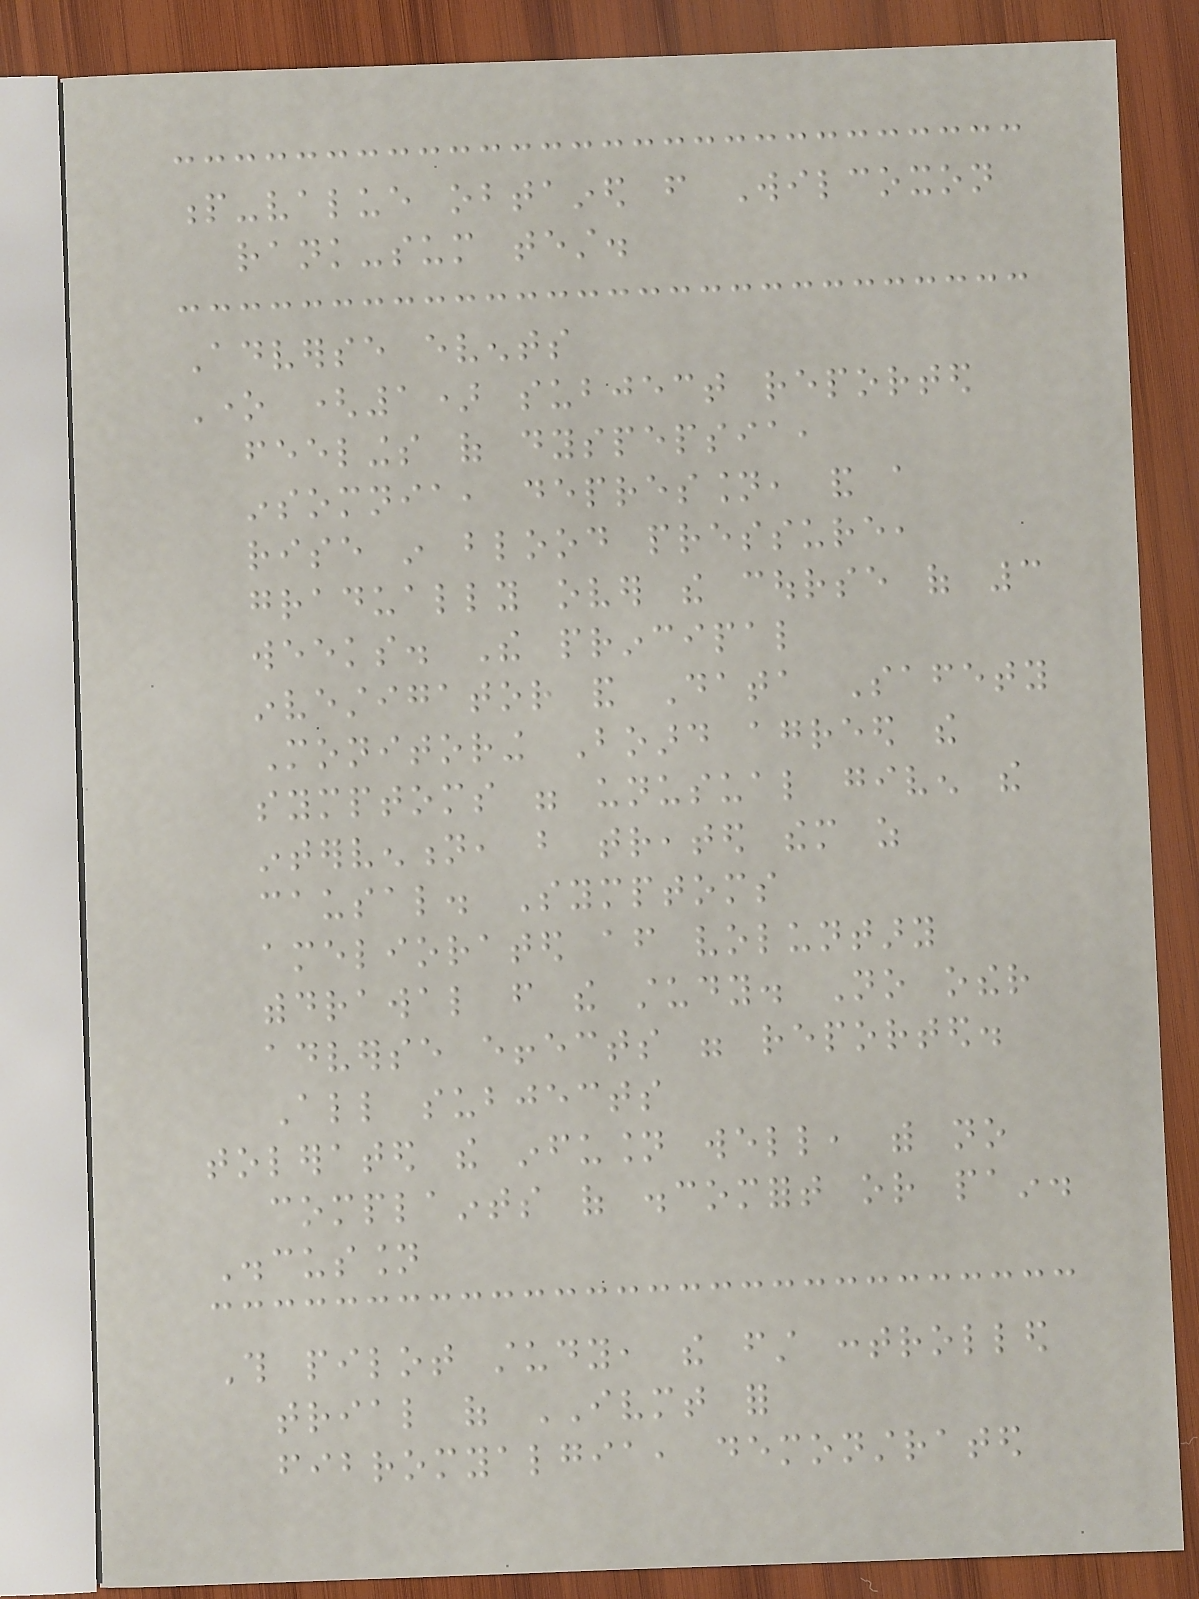p-value obtained from Wilcoxon
rank-sum test.
Adverse events
One (1) subject reported
feelings of dyspepsia,
insomnia, depression, and a
rise in blood pressure,
gradually over the course of 3
weeks. The principal
investigator and Data Safety
Monitoring Board agreed the
symptoms were unusual given the
intervention, but treated them as
causal. Symptoms
ameliorated after voluntary
withdrawal from the study. No other
adverse effects were reported.
All subjects
tolerated the infusion well, with no
complaints of discomfort or pain.
Discussion
This pilot study, the first controlled
trial of IVMT for
fibromyalgia, demonstrated
